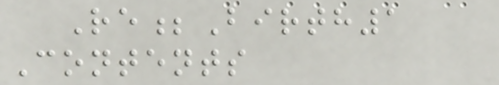Re;Birth1
Contents
